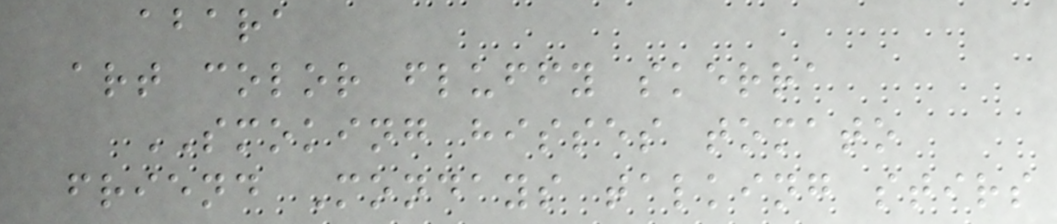abara
art color fluffy skerra
SMOKING hisses tomato
friend Mondays talking stirs
